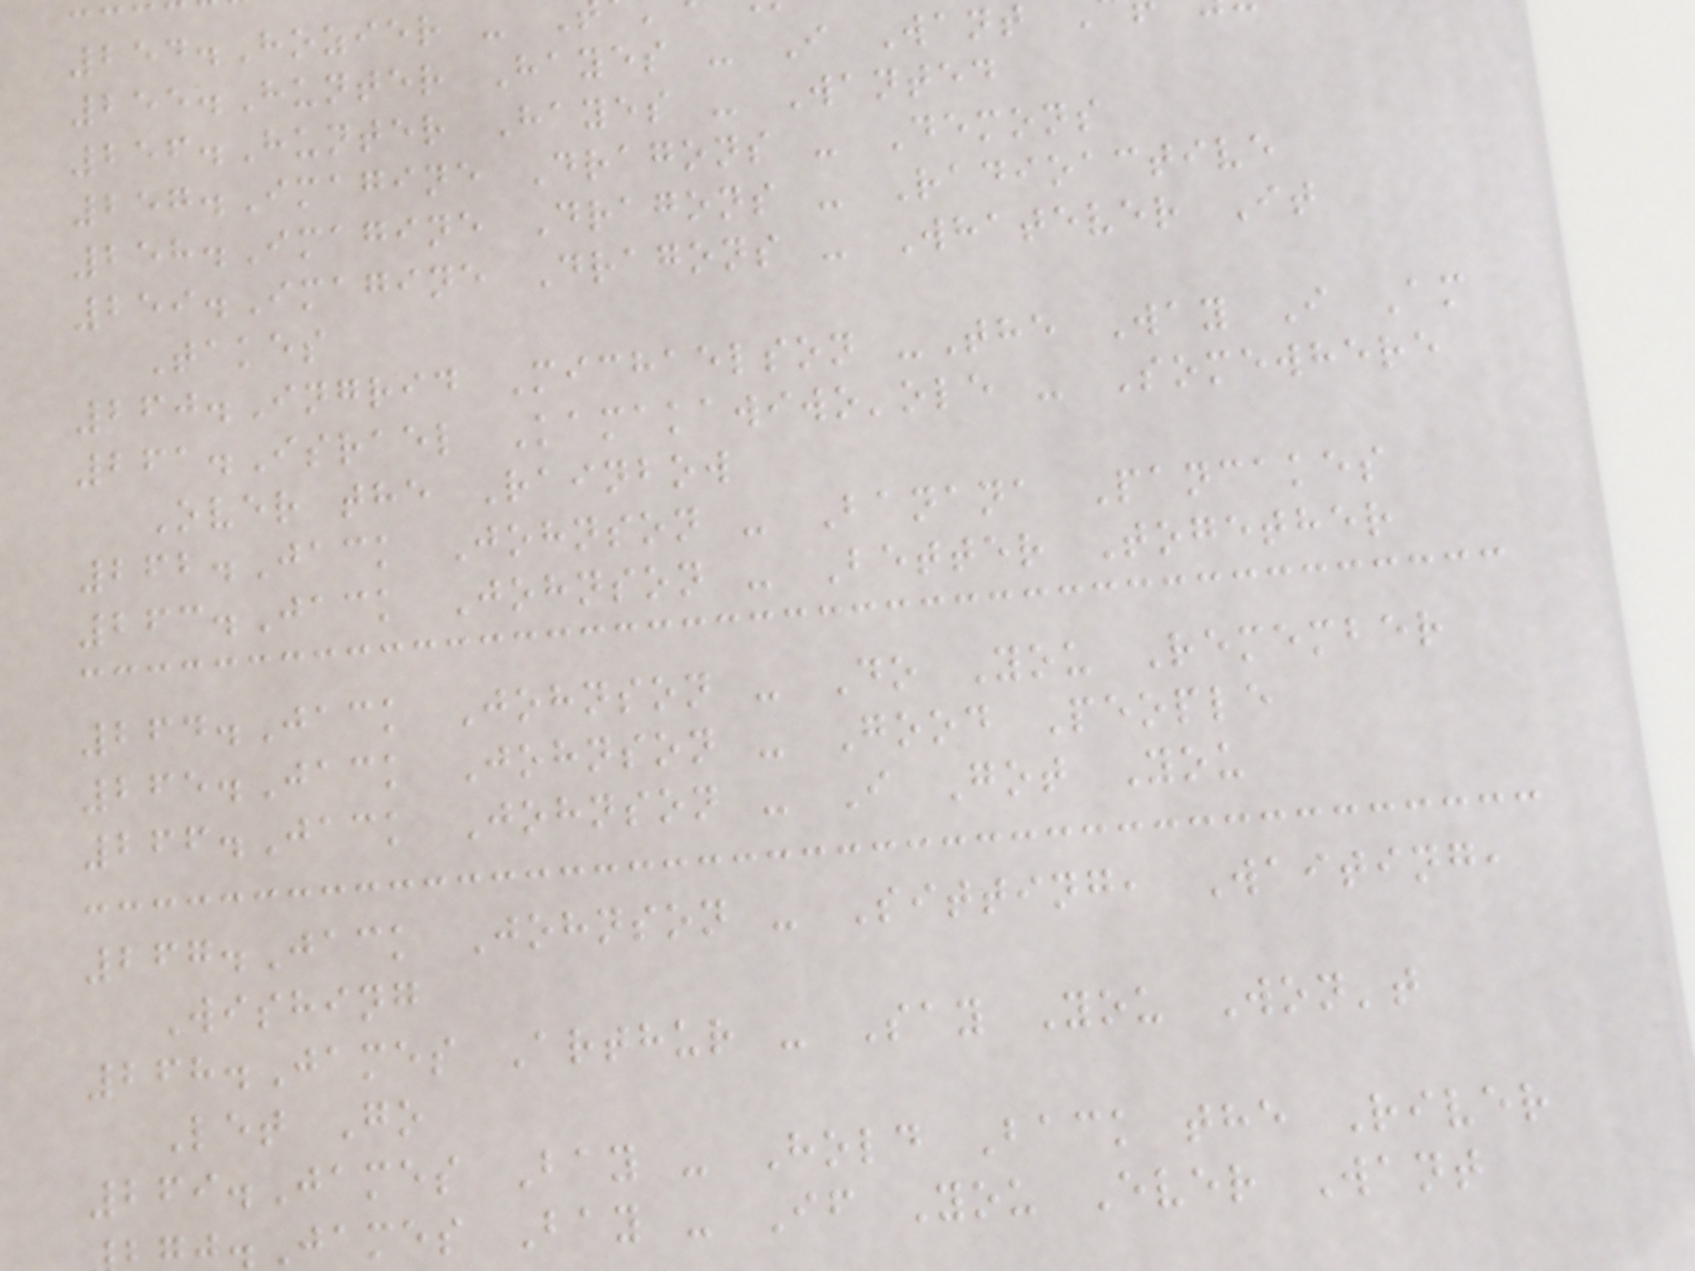254.Hozier -
255.Hunter Hayes - I Want
256.Hunter Hayes - Wanted
257.Imagine Dragons - Demons
258.Imagine Dragons - Radioactive
259.Imagine Dragons - Whatever It
Takes
260.Ingrid Michaelson -The Way I Am
261.Israel Kamakawiwo'ole - Somewhere
Over the Rainbow
262.Jack Johnson - Banana Pancakes
263.Jack Johnson - Better Together
264.Jack Johnson - Do You Remember
265.Jack Johnson - Good People
266.Jack Johnson - I Got You
267.Jack Johnson - Sitting, Waiting,
Wishing
268.James Arthur - Say You Won't
Let Go
269.James Bay - Hold Back the River
.James Bay - If You Ever Want
